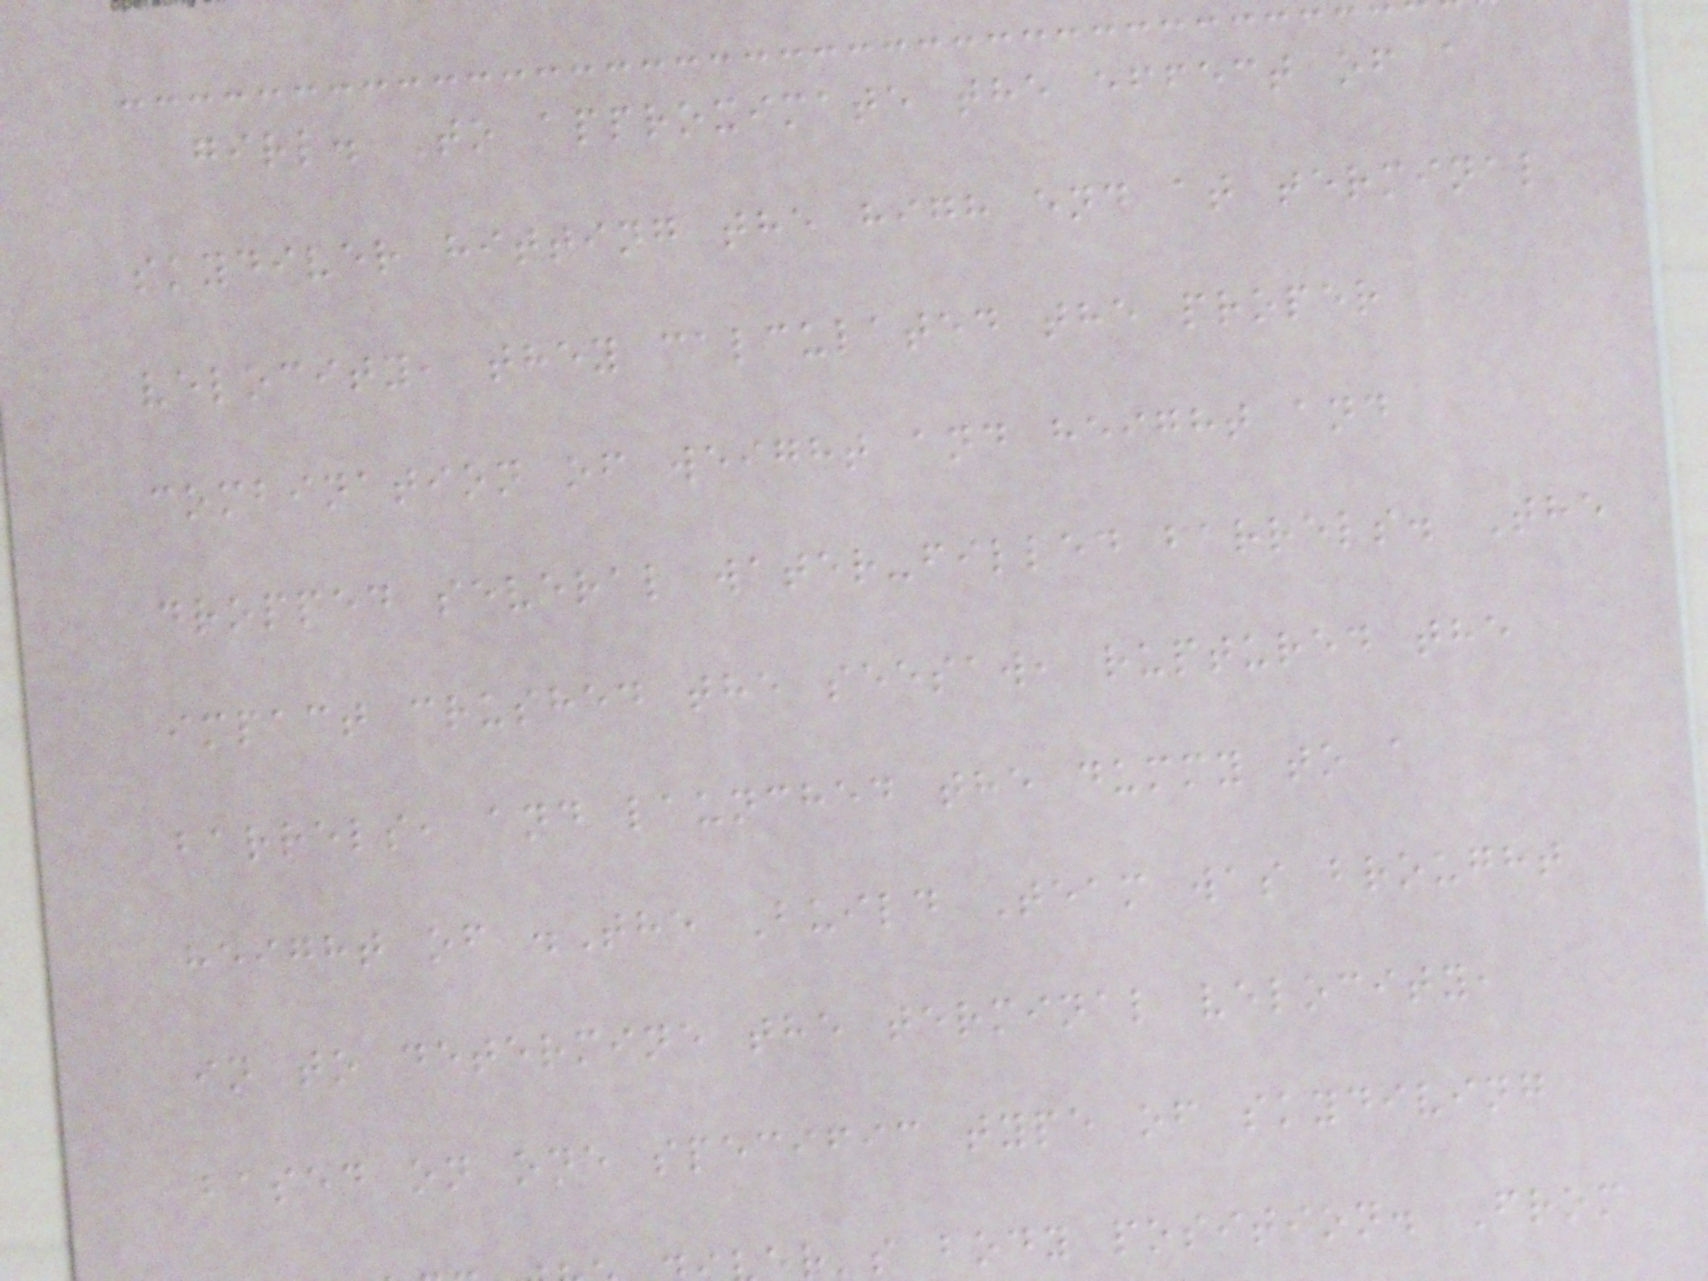girl. To approximate the effect of a
skydiver hitting the high end at terminal
velocity, they calculated the proper
combination of weight and height and
dropped several water-filled barrels. The
impact crushed the seesaw, ruptured the
barrels, and launched the dummy to a
height of .The Build Team was brought
in to determine the terminal velocity,
based on one specific type of skydiving
r's body position. From
